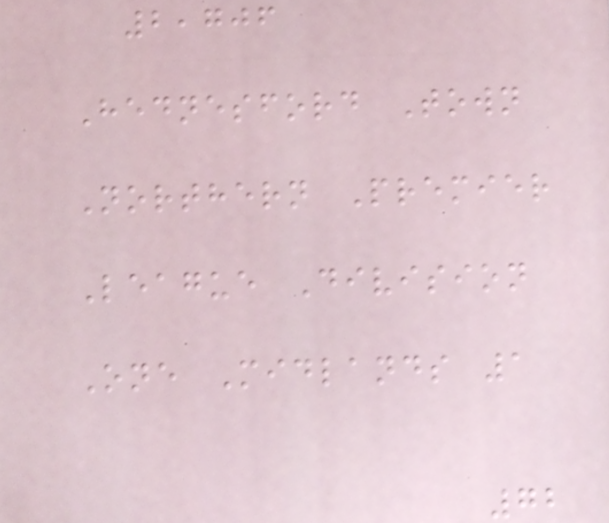2,706
Hednesford Town
Northern Premier
League Division
One Midlands 1
72
